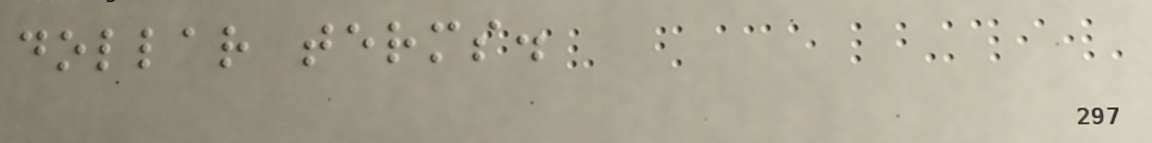dollar terms.
